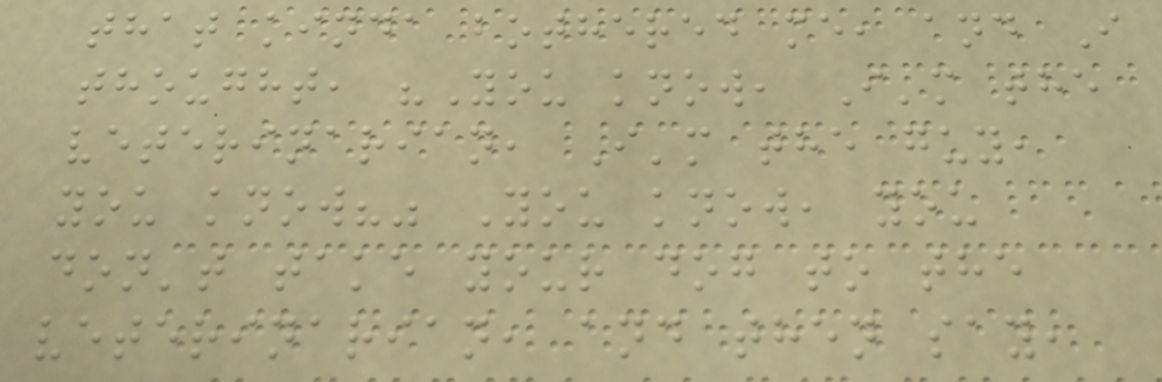that kinda bothered me, and I
thought, "You know, I'm the
veterinarian, I'm the guy,
you know?" You know, you
don't take your dog to the
veterinarian, and then say,
